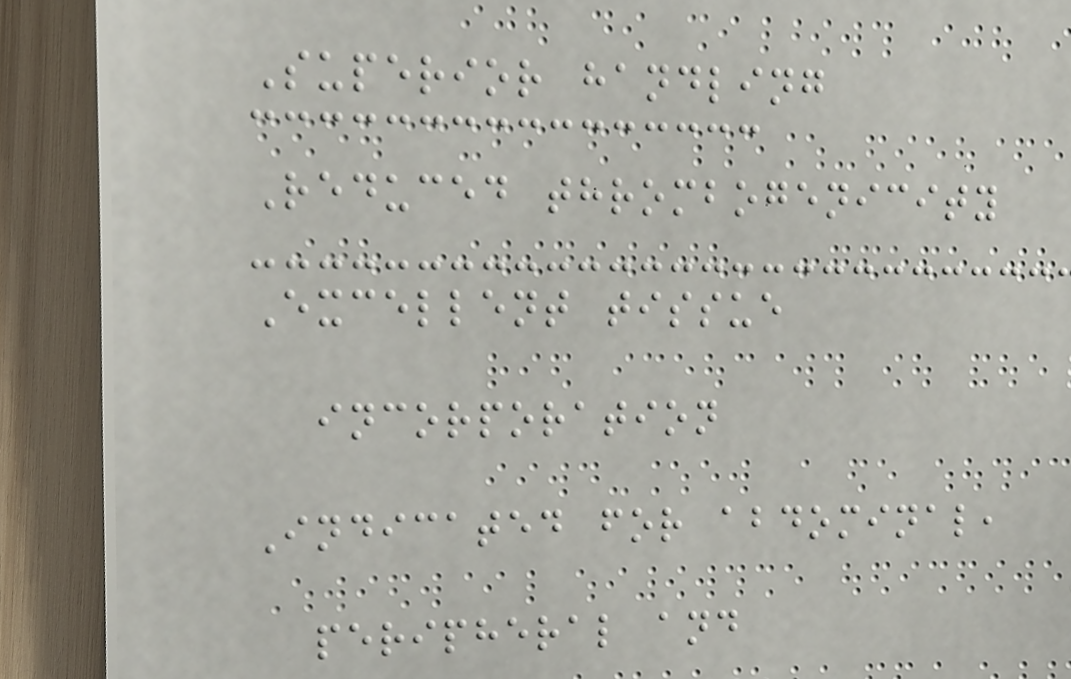Superior handling
Reduced thrombogenicity
Excellent tissue
incorporation
Indicated for abdominal,
peripheral and
